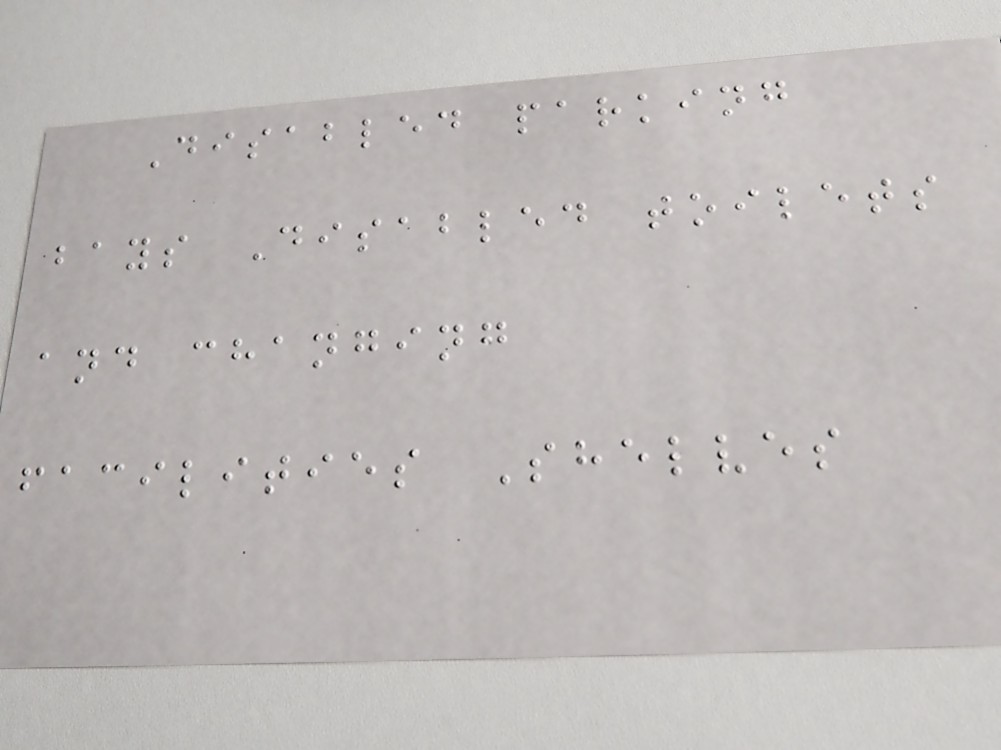Disabled parking
bays Disabled toilets
and changing
facilities Shelves
